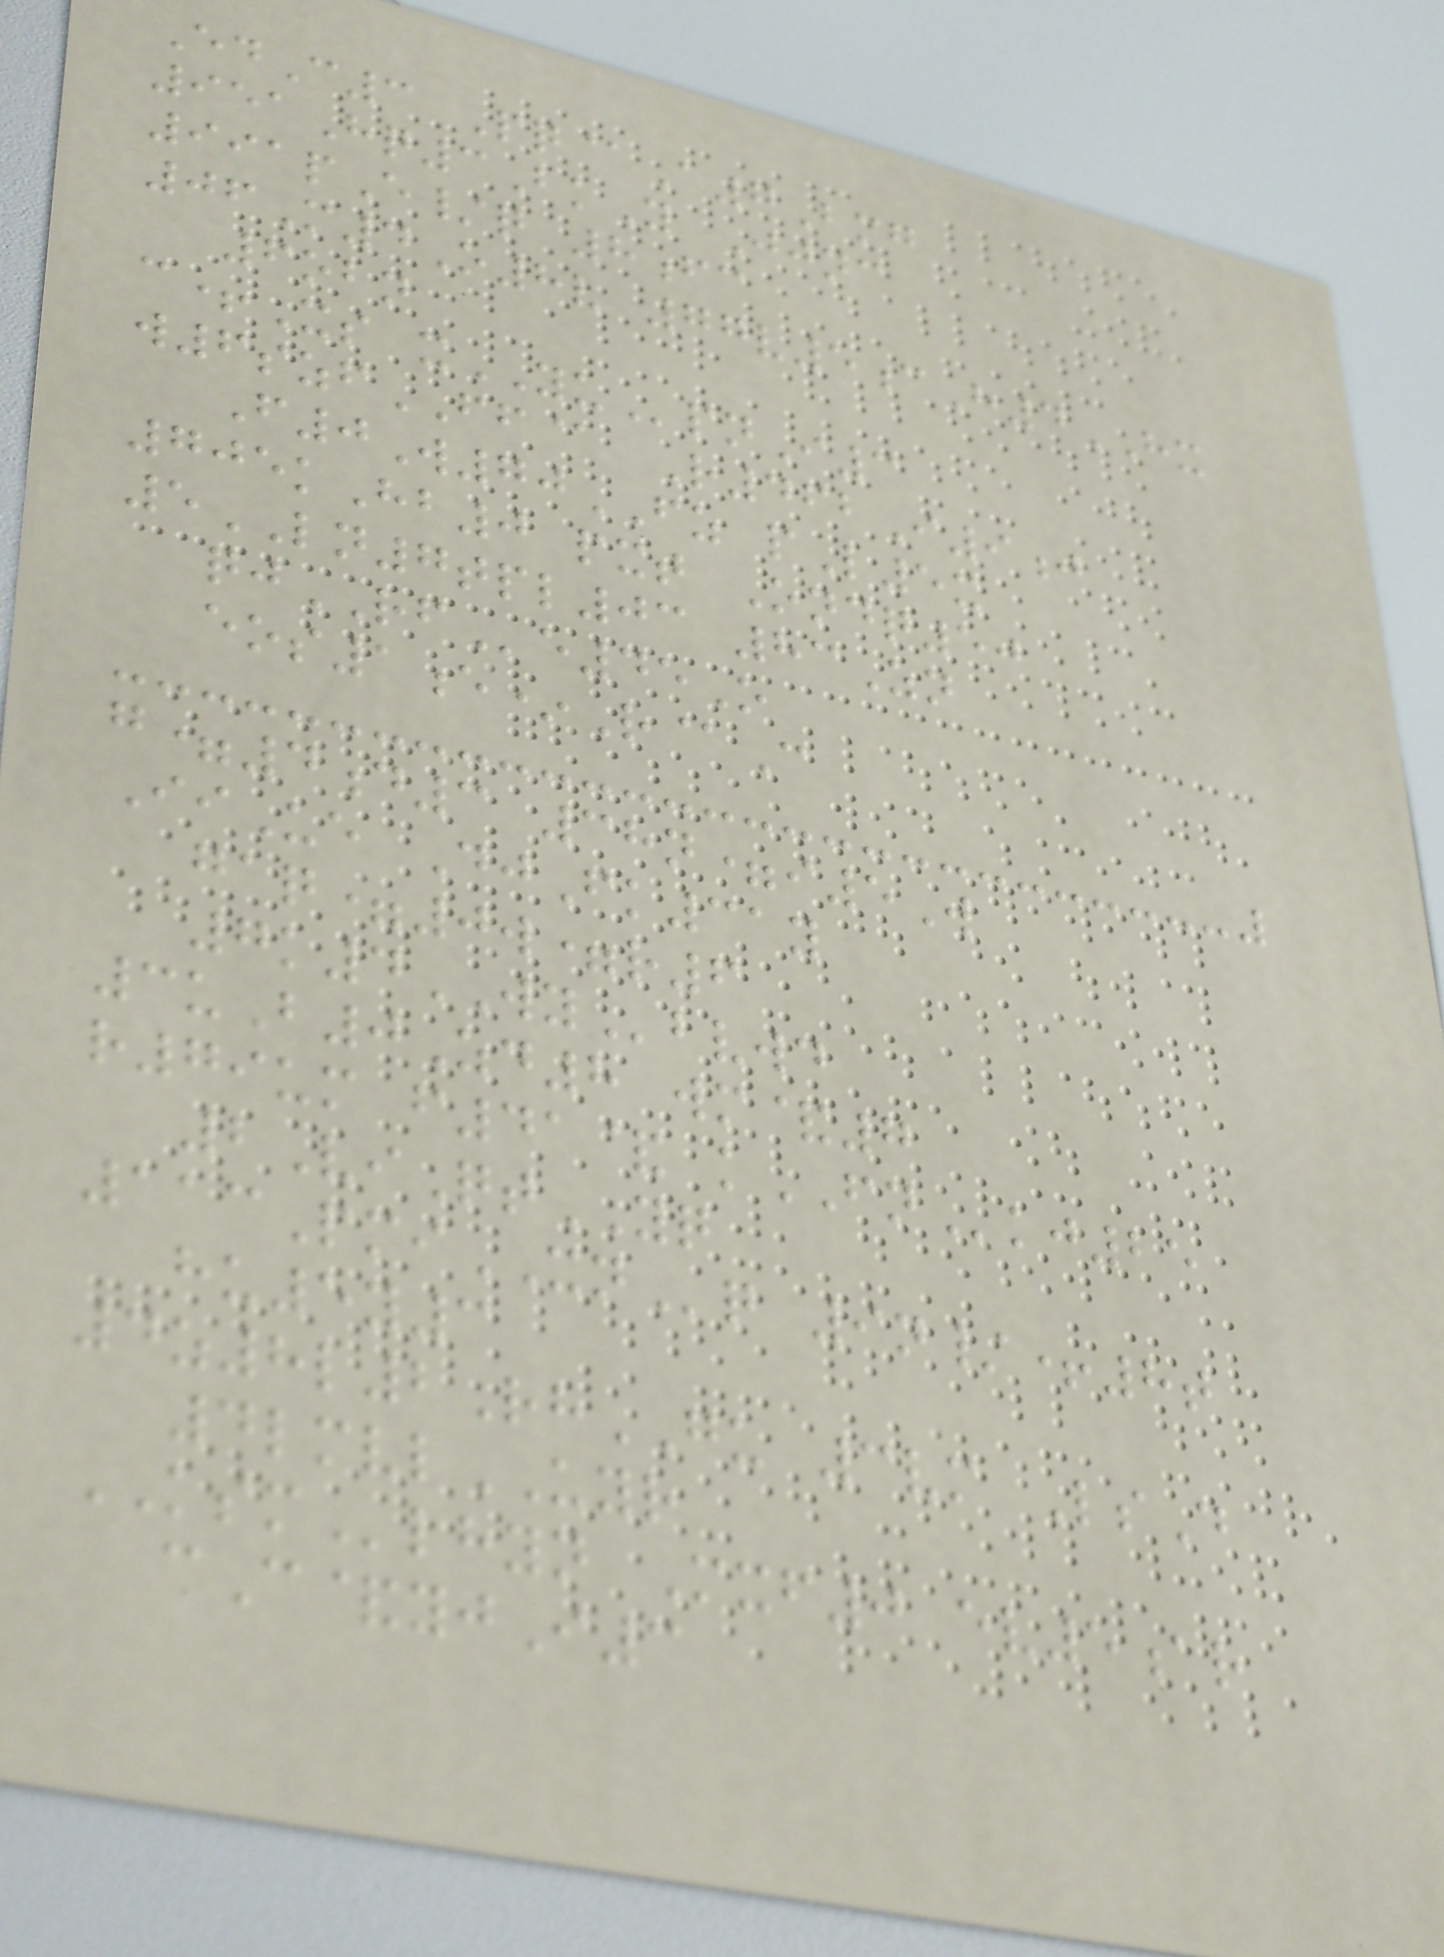EdC3 Pq@A7Bmg
951Hq3BkY Jjnc
991pE/q 8fc
06M4O8v 77v5cH4HX
6obn
c+Xs xYUpnI3
w6szfFF@ R462I9j
F0W70FZ pL5x
705kHb0 pxt Ondq50
5LN7tpl03 83Zn
qjRFe45O
eos1e*R@C
g=4d3 38n=i5W
IiUe DjFk31y
gaq=0w=r6
7k4WYbvwd
3uB0Zd8 wm&7
r79um f41& kFNkj25
2ViQtYQ
113PmiXNq 9n/+8t
hu5y3
4z8l2RhGU 3vm LsD
4lmvlUYR
KSMlhyn Mxf0 ev5ar
cC&yjI3
